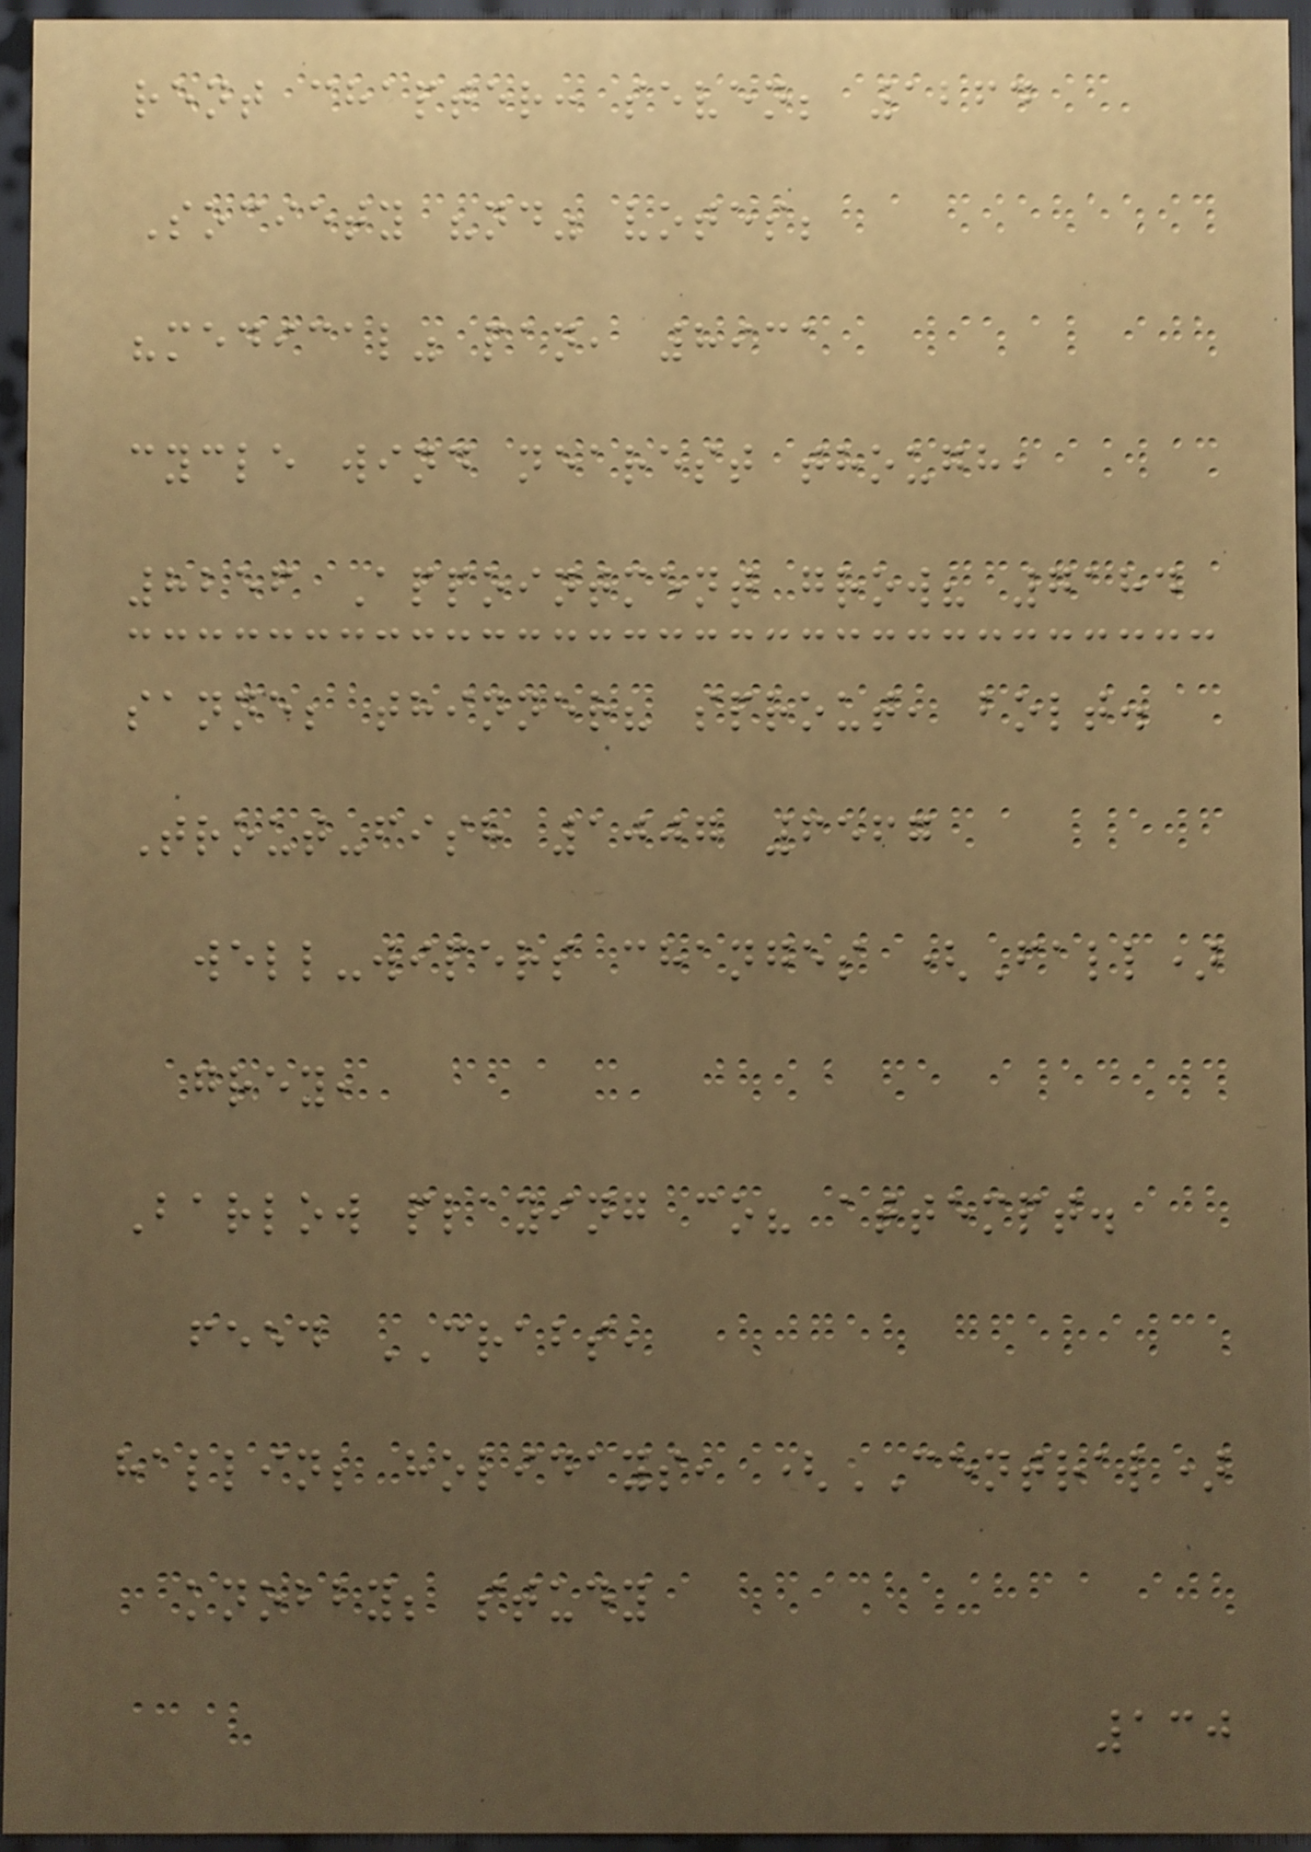rent chapter: seven; 1264
Society "nd" votes;
"medical" pan, 8931
cycle wind nearest though,
8256 Appointment grow? 7184
sanne; thinner? sprout, bolt.
Trout-fish 1007 6567
well-wipers changes (Fall)
grey,
Barlow playing co? attempt.
feed CRABS,
hallin; holidays, (CENTRAL)
knobby; study
130
